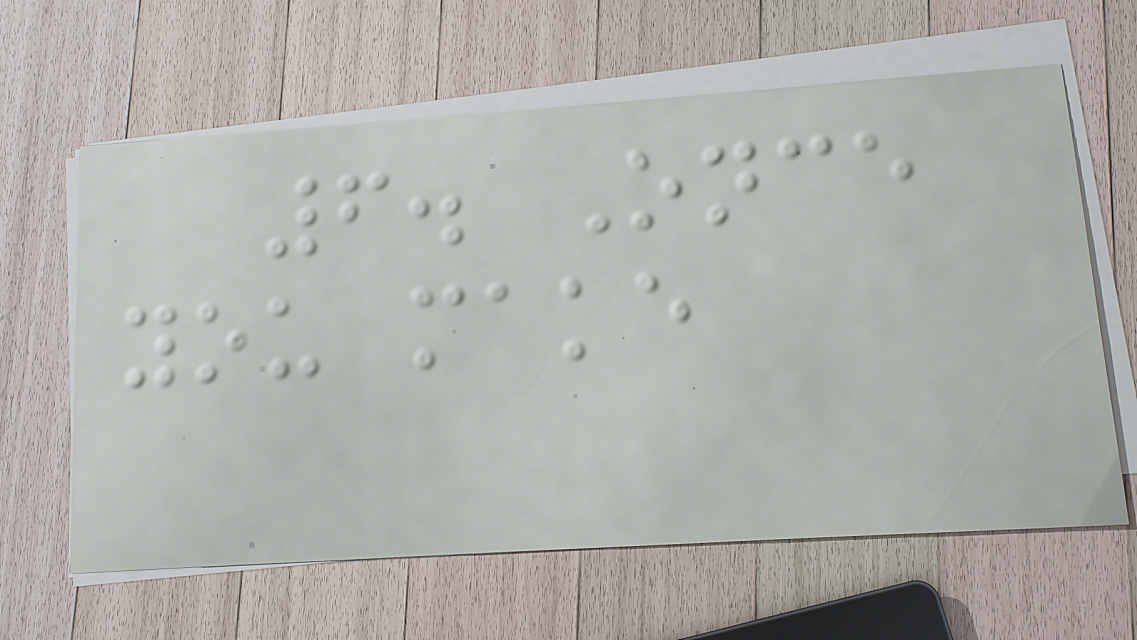6. Once
you make
